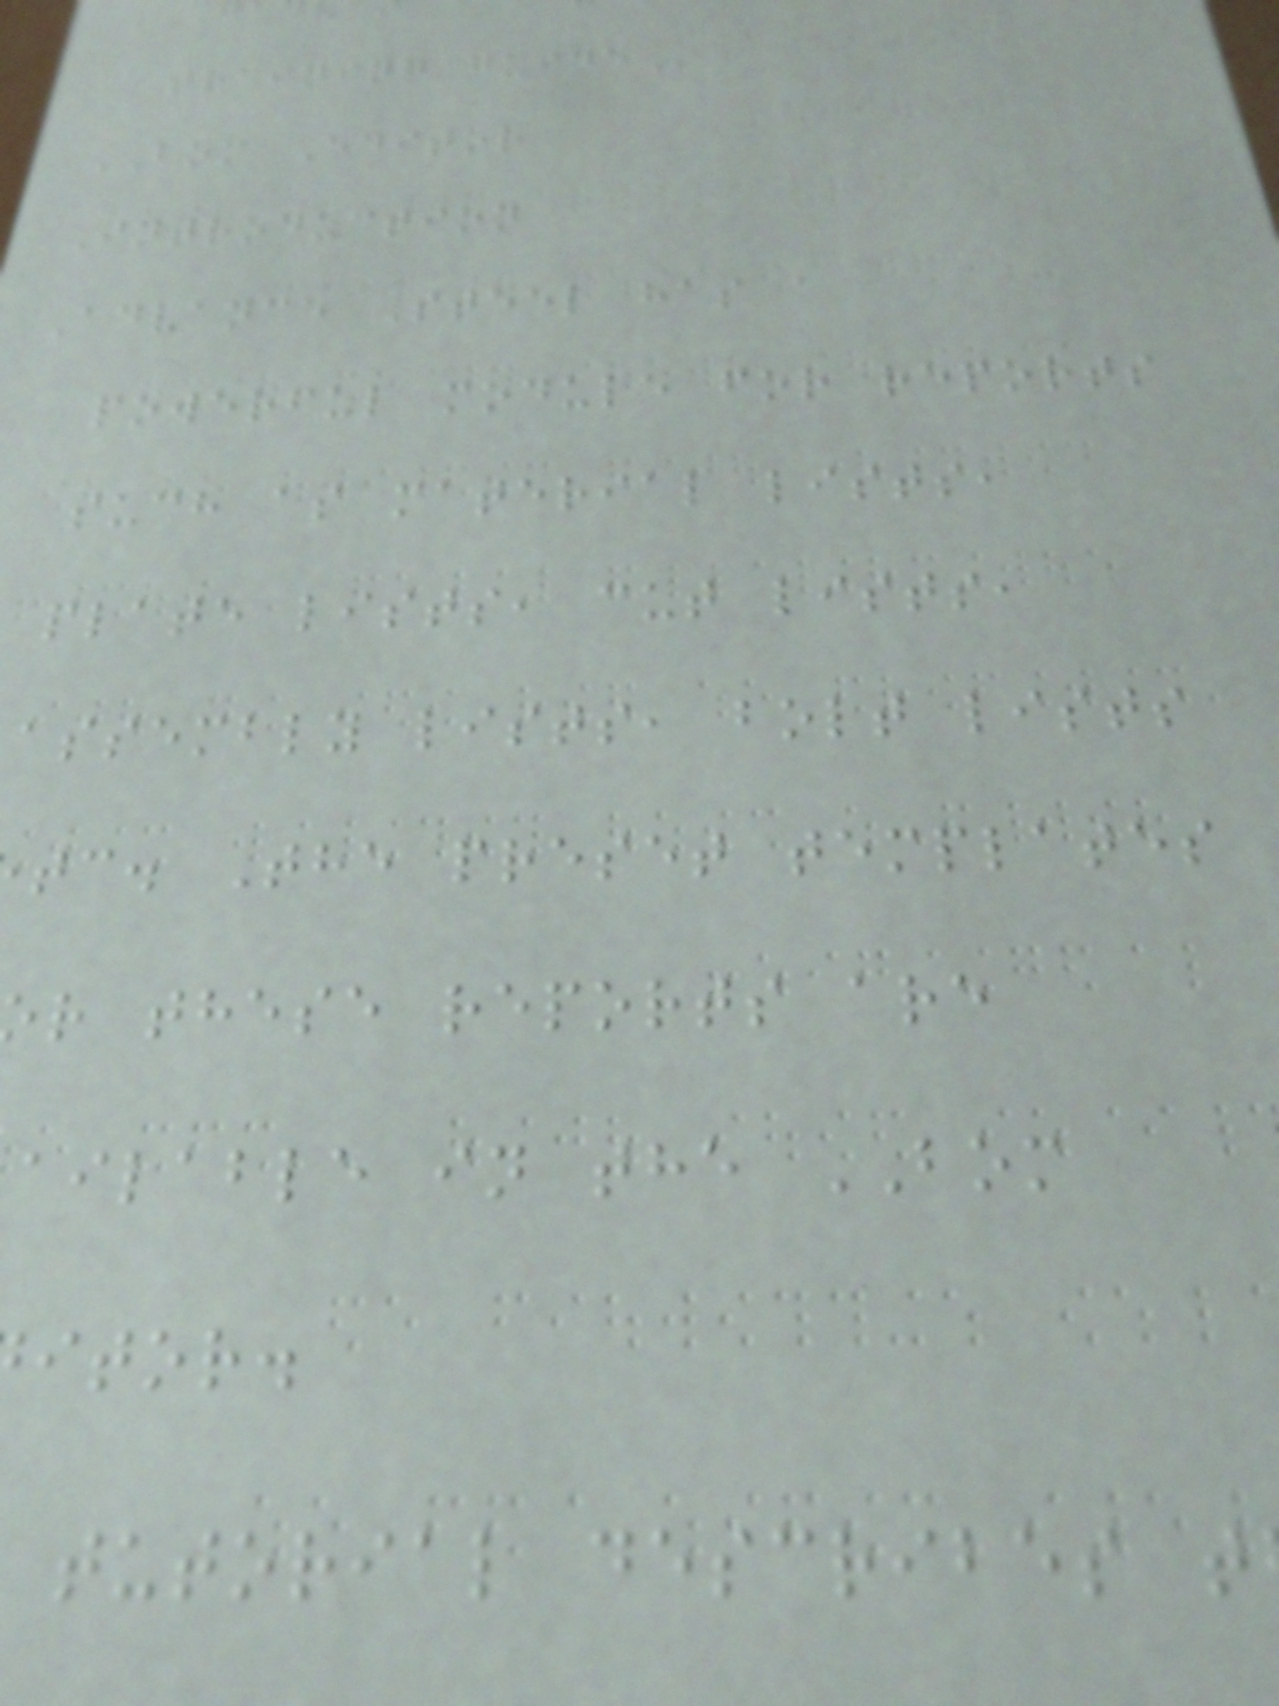training
BOM Editor
Introduction
Advance Steel has a
powerful module for reports
such as material lists,
plate lists, cut lists,
assembly lists, bolt lists
tc. The preset templates
r these reports are
ailable in the BOM
itor.
tutorial describes t
